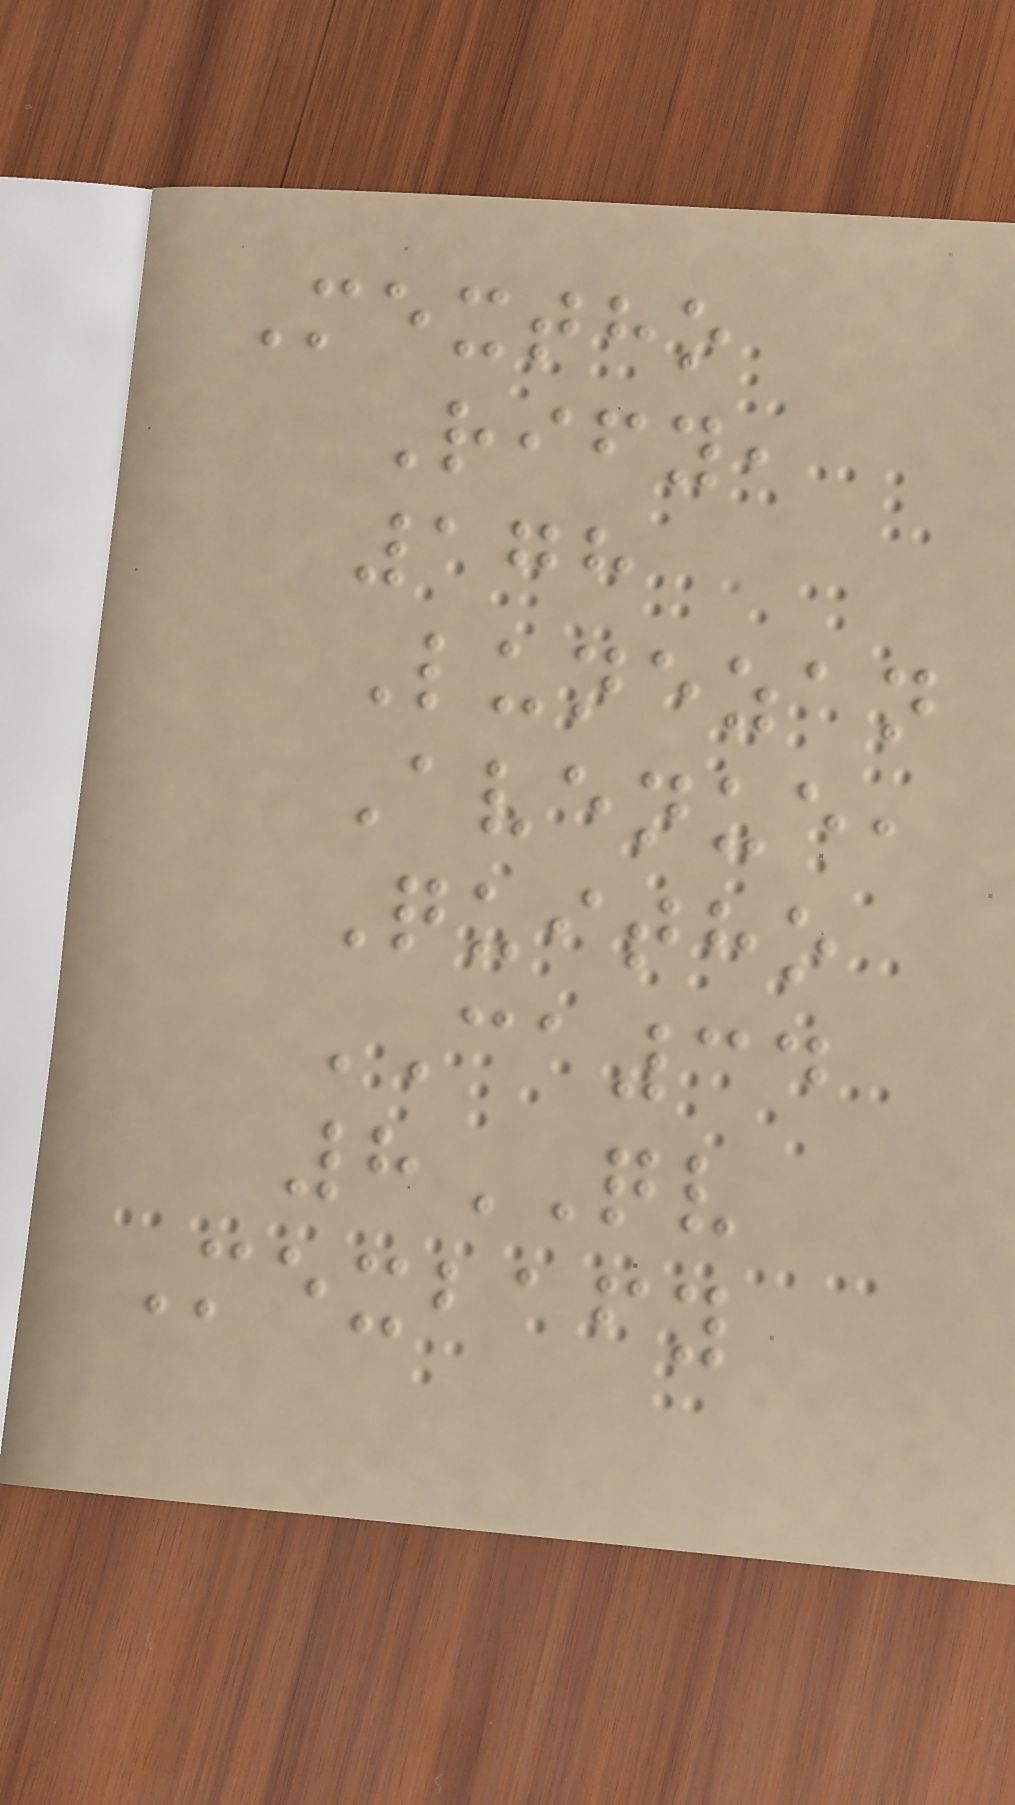Mextho
Rify,
178
Lunezan
Avenue,
Quitho
CA34
8QV
Mexbafy
